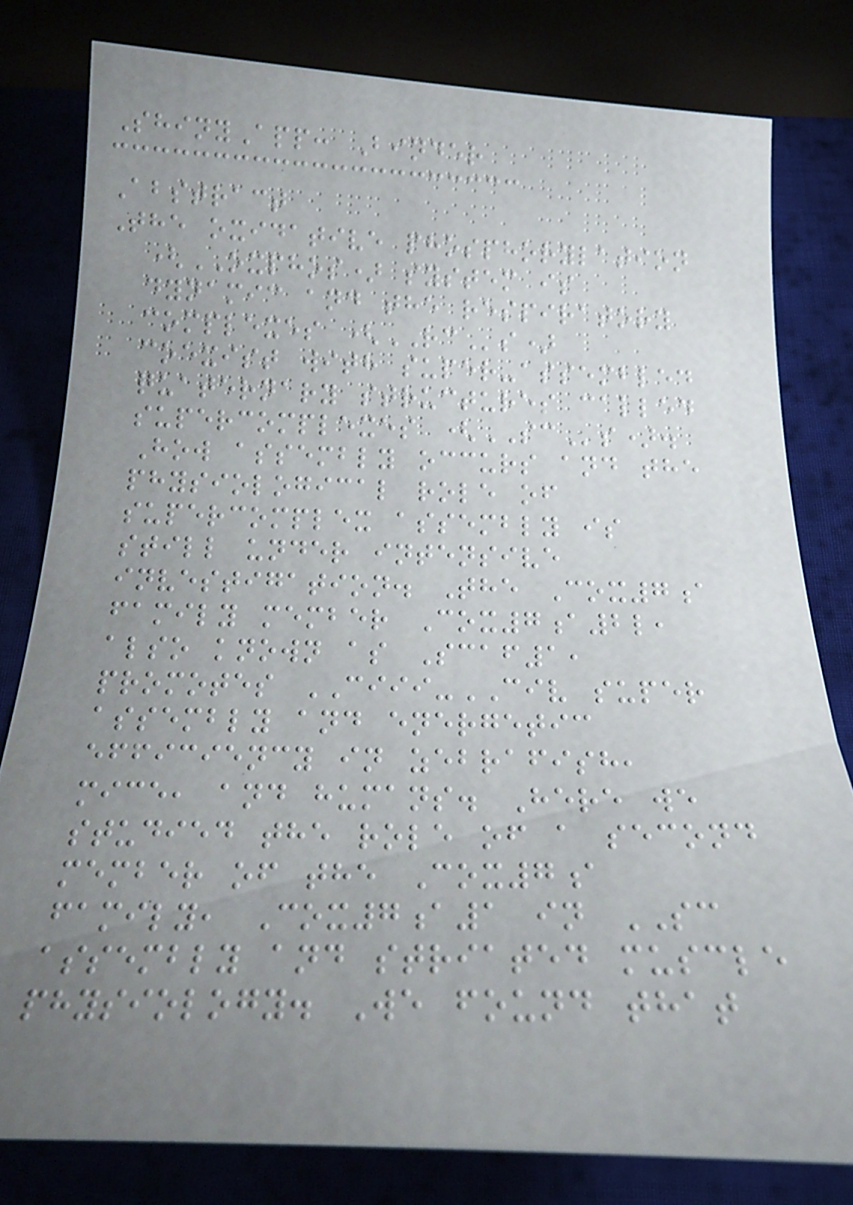ShinyApp: Binder
Abstract
The oxidative phosphorylation
(OXPHOS) system is
dynamic and the respiratory
complexes (RCs)
coexist with super-assembled
quaternary structures called
supercomplexes (SCs).
How assembly occurs and the
physiological role of
supercomplex assembly is
still under intensive
investigation. The Cox7a
family member Cox7a2l,
also known as Scaf1,
promotes CIII-CIV super
assembly and energetic
efficiency in zebrafish,
mice, and humans. Here we
studied the role of a second
member of the Cox7a
family, Cox7a1 in SC
assembly and striated muscle
physiology. We found that
